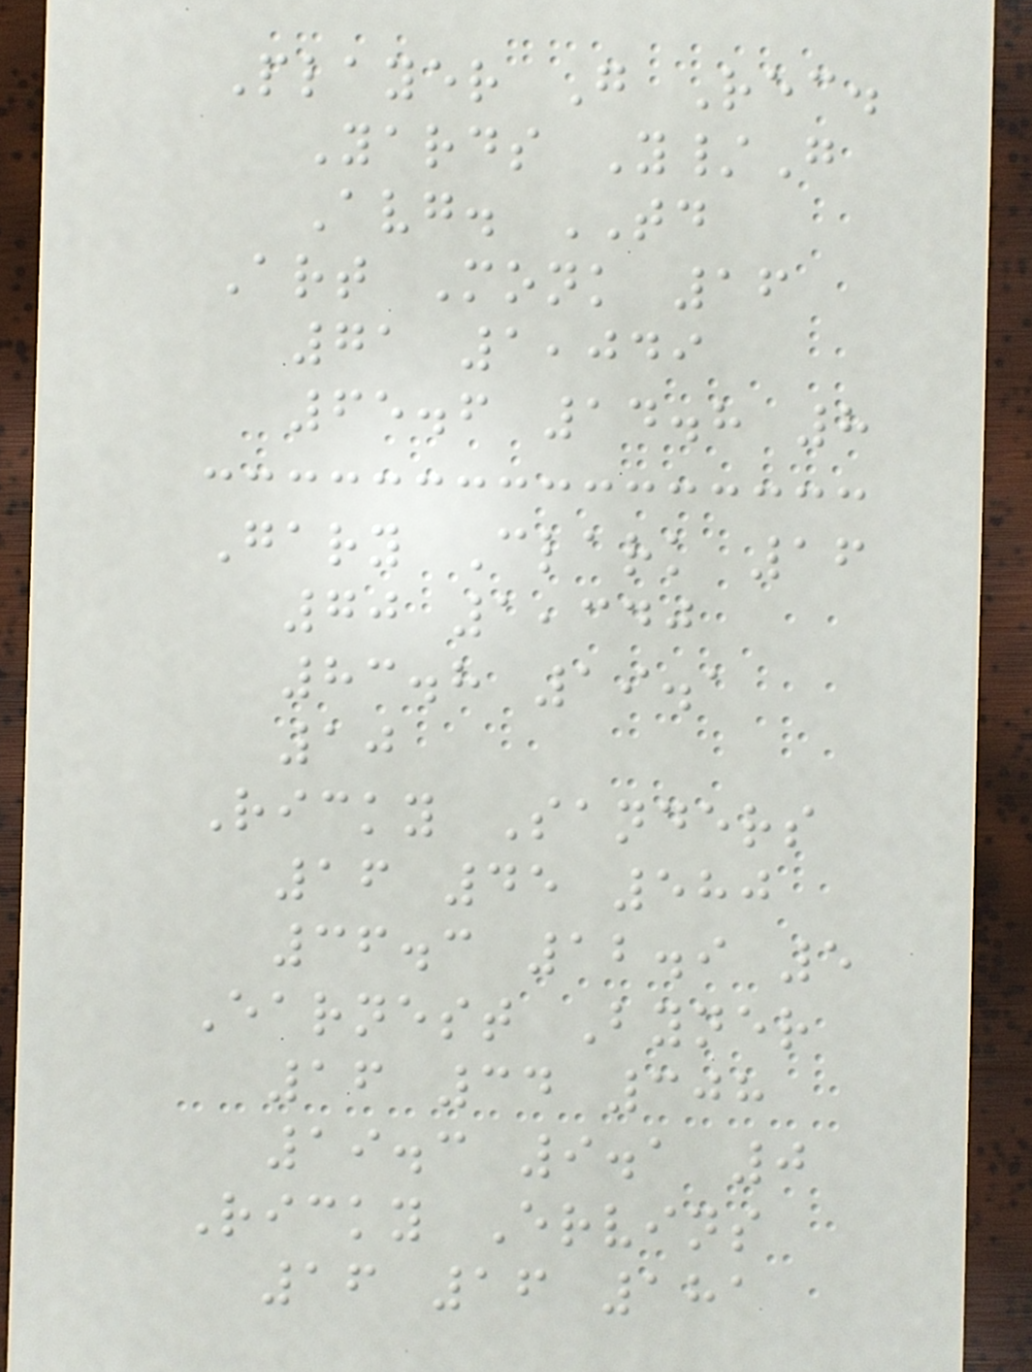Player G Rec.
Yards Y/G
Avg. TD
Art Monk 16
71 1,049
65.6 14.8 8
Gary Clark 16
70 1,340
83.8 19.1
10
Ricky Sanders
16 45 580
36.3 12.9 5
Earnest Byner
16 34 308
19.3 9.1 0
Ricky Ervins
16 16 181
